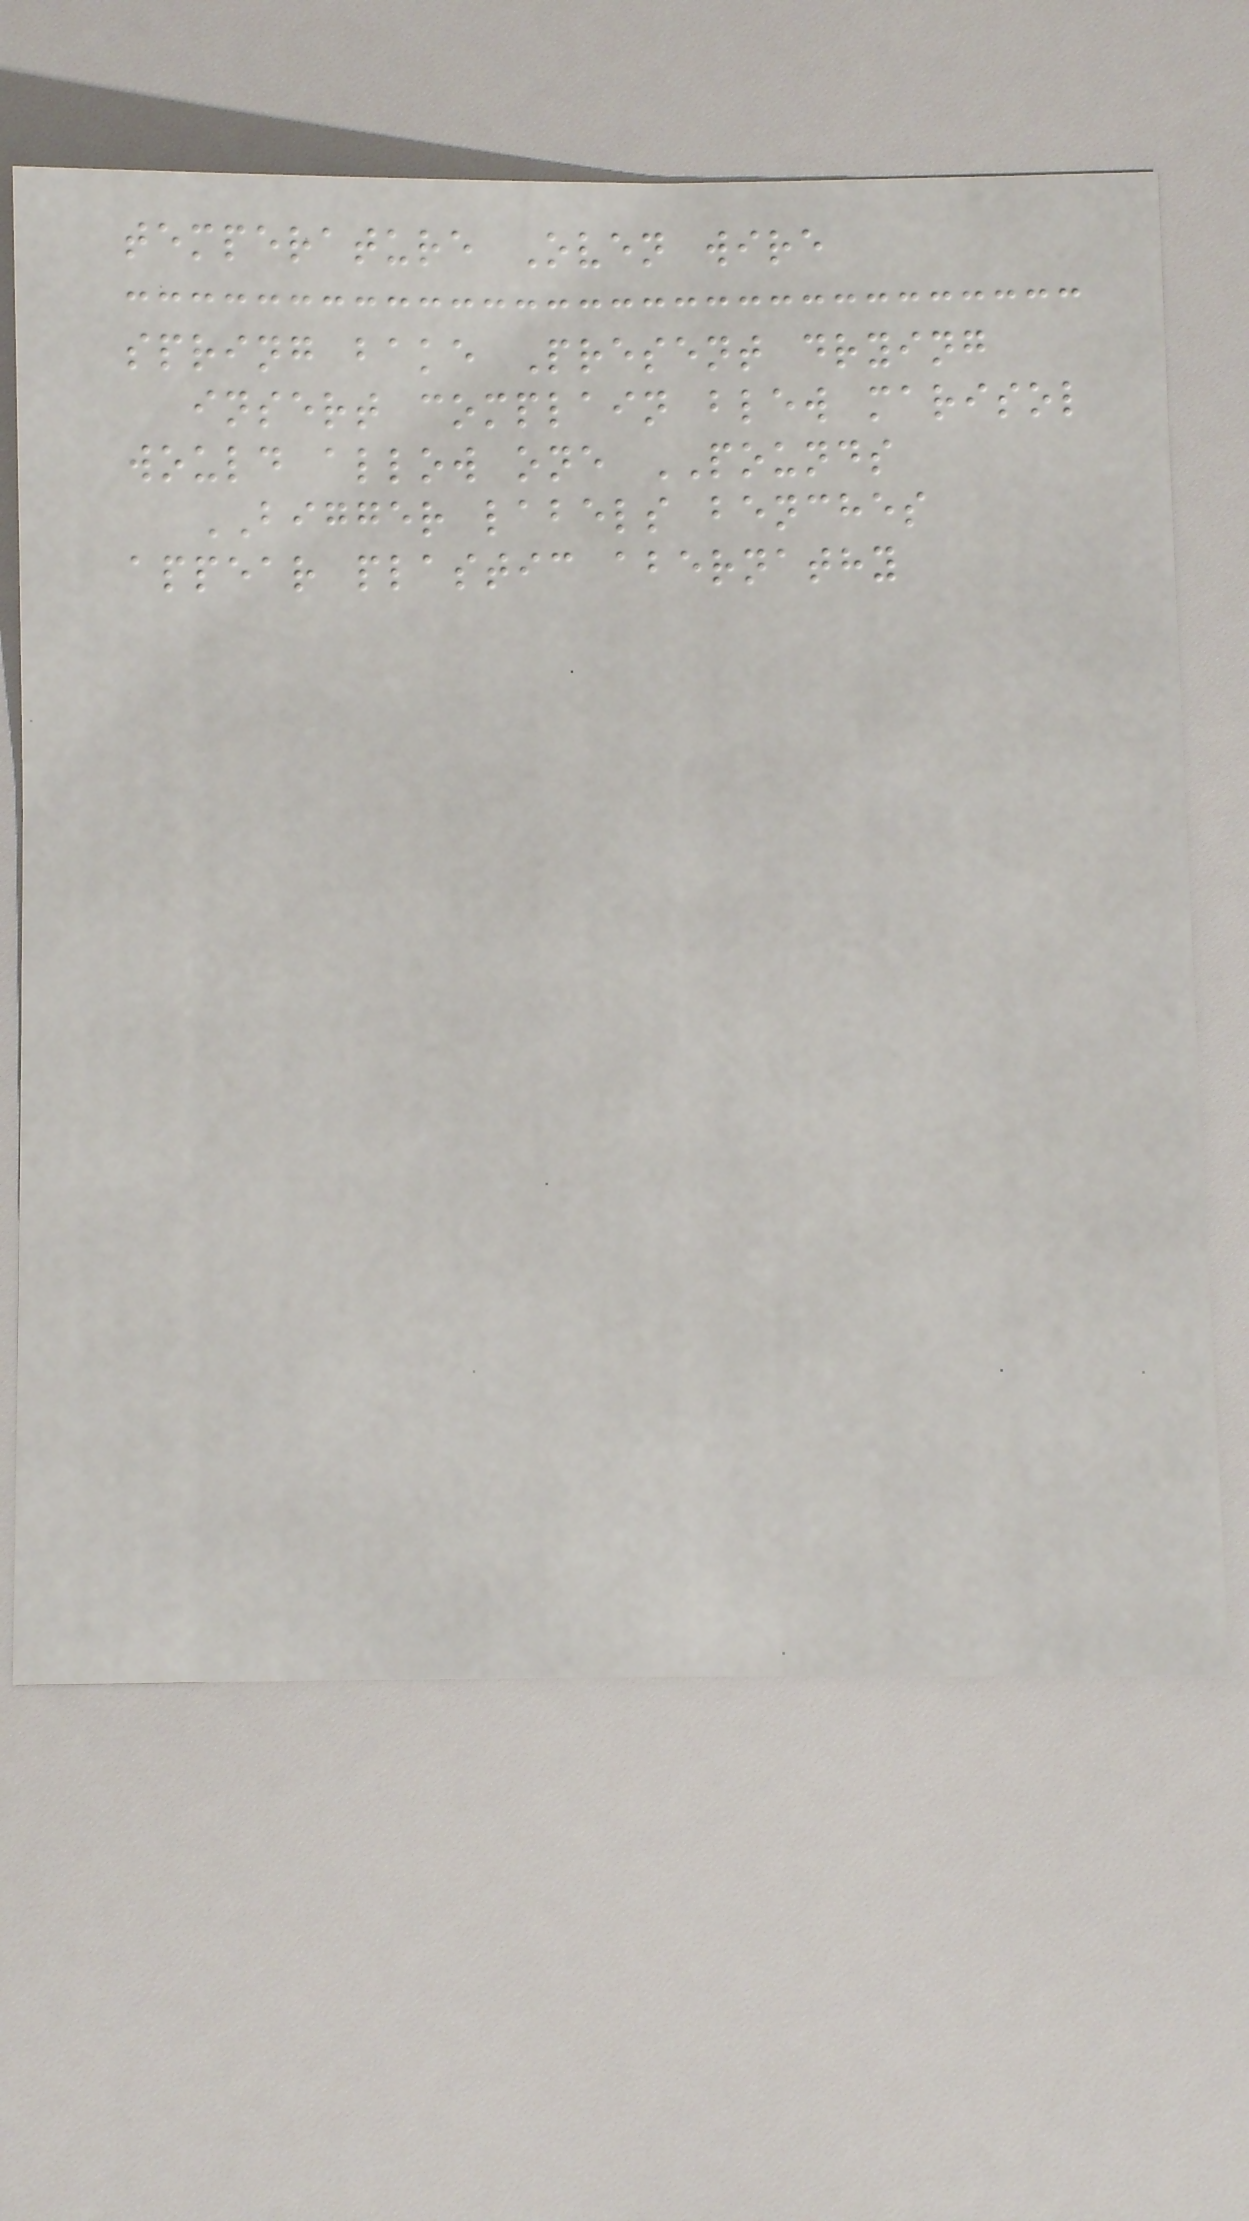temperature Oven wire
spring bake Present drying
insert complain blew marisol
would allow one POUNDS
BIGGER labels benches
appear plastic abernathy
